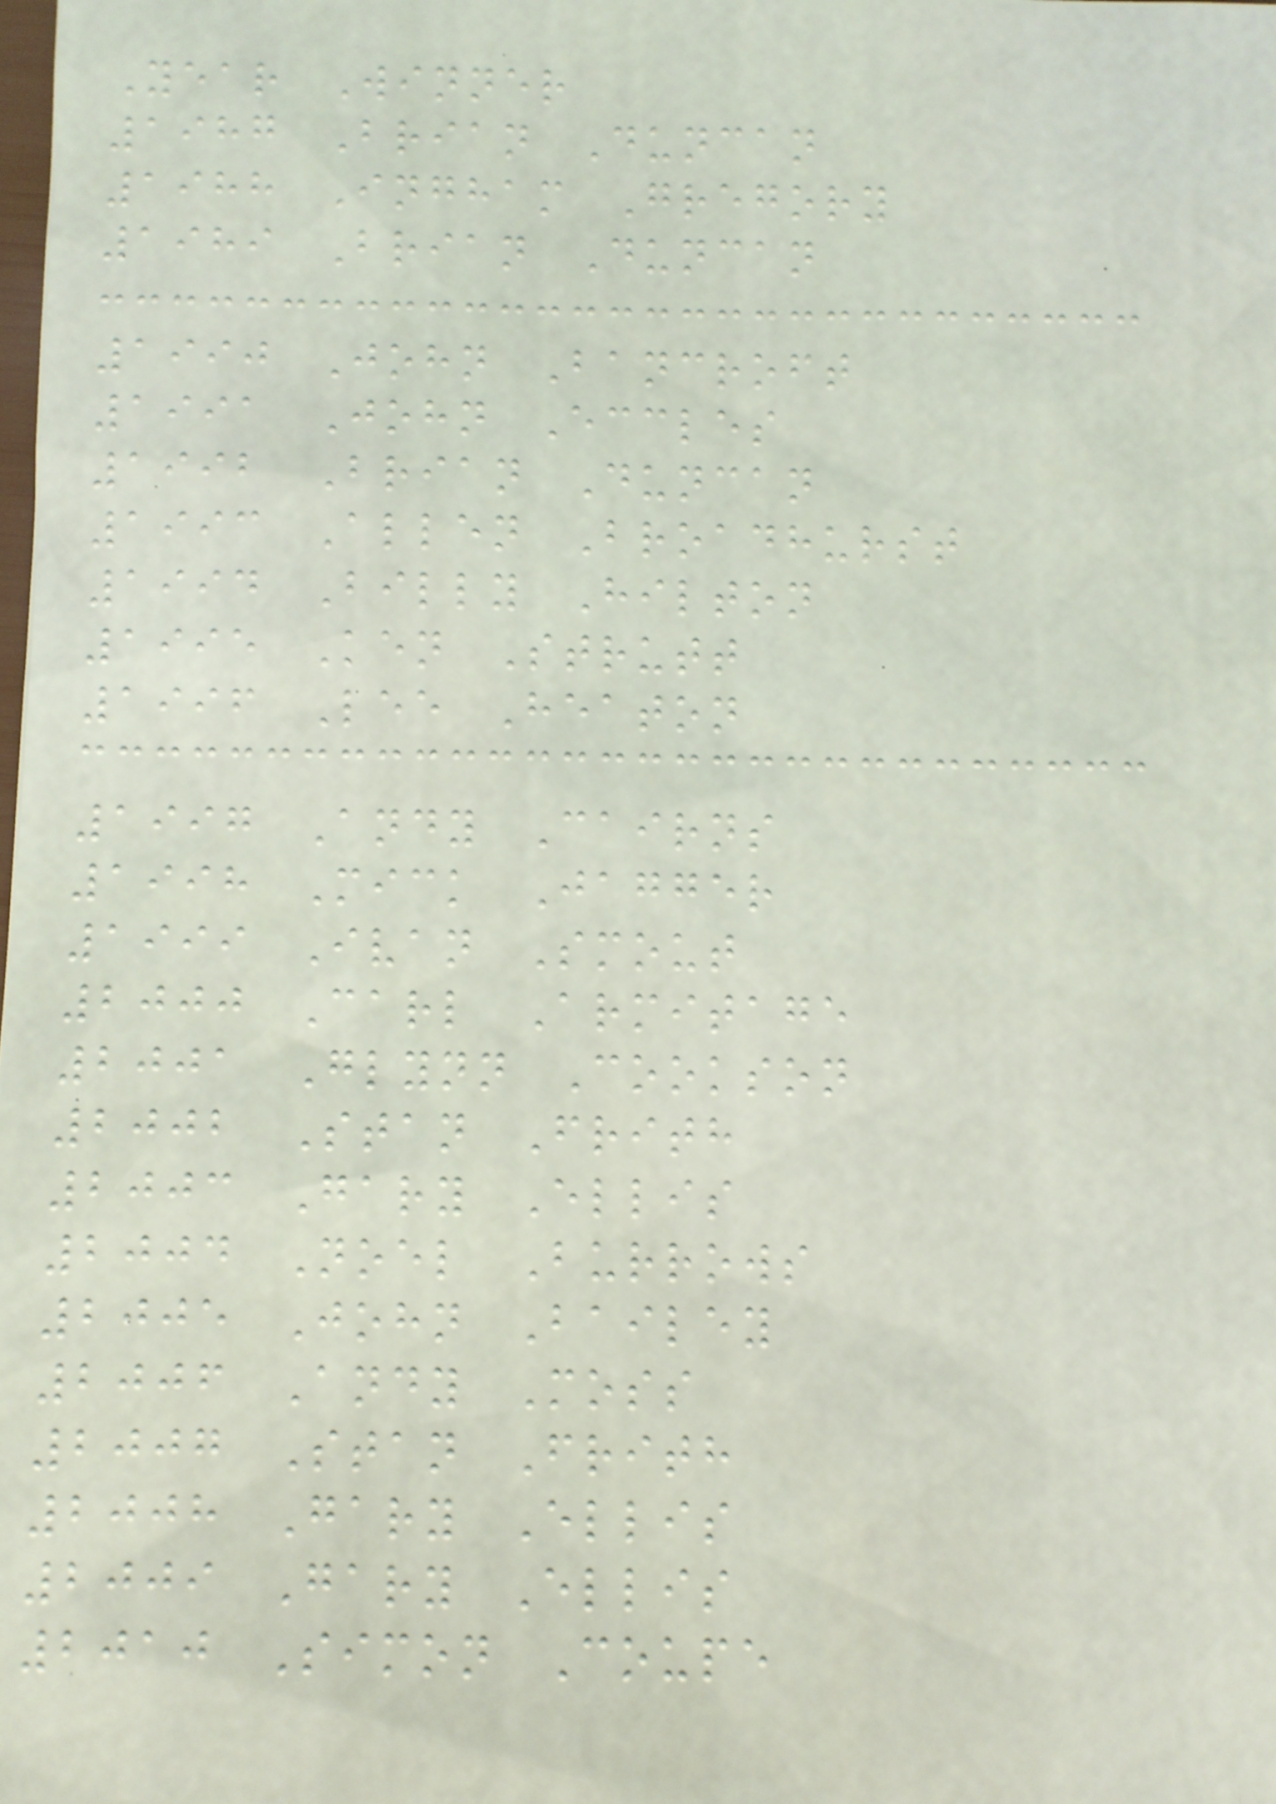Year Winner
1987 Brian Duncan
1988 Ingham Gregory
1989 Brian Duncan
1990 John Bancroft
1991 John Eccles
1992 Brian Duncan
1993 Allen Broadhurst
1994 Billy Hilton
1995 Ken Strutt
1996 Lee Heaton
1997 Andy Cairns
1998 Mick Jagger
1999 Ivan Smout
2000 Carl Armitage
2001 Glynn Cookson
2002 Stan Frith
2003 Gary Ellis
2004 Noel Burrows
2005 John Bailey
2006 Andy Moss
2007 Stan Frith
2008 Gary Ellis
2009 Gary Ellis
2010 Simon Coupe
